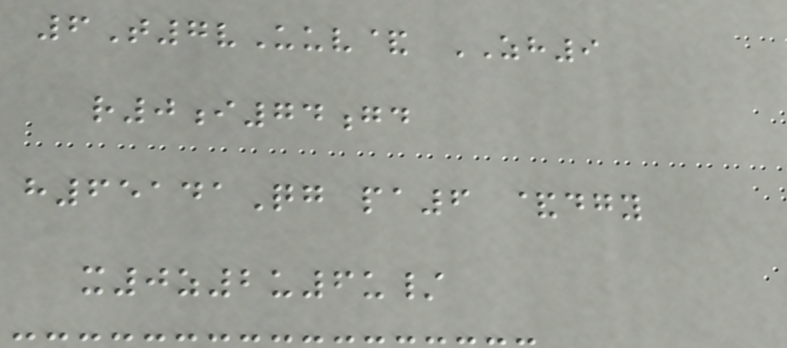6T7vUuv& ZH9
r0i74gd
h65141Qg pa6 &dgy
x0z2u6u/
